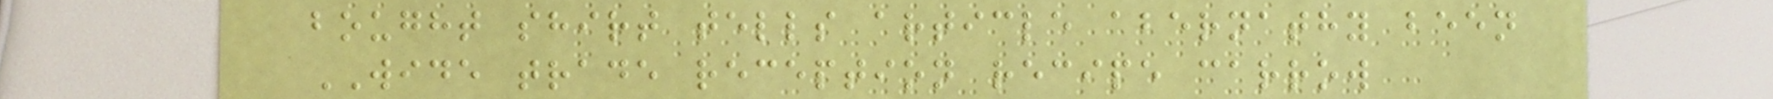bought shirt tells article abernathy been
WIDE trade reception recipe carrow
